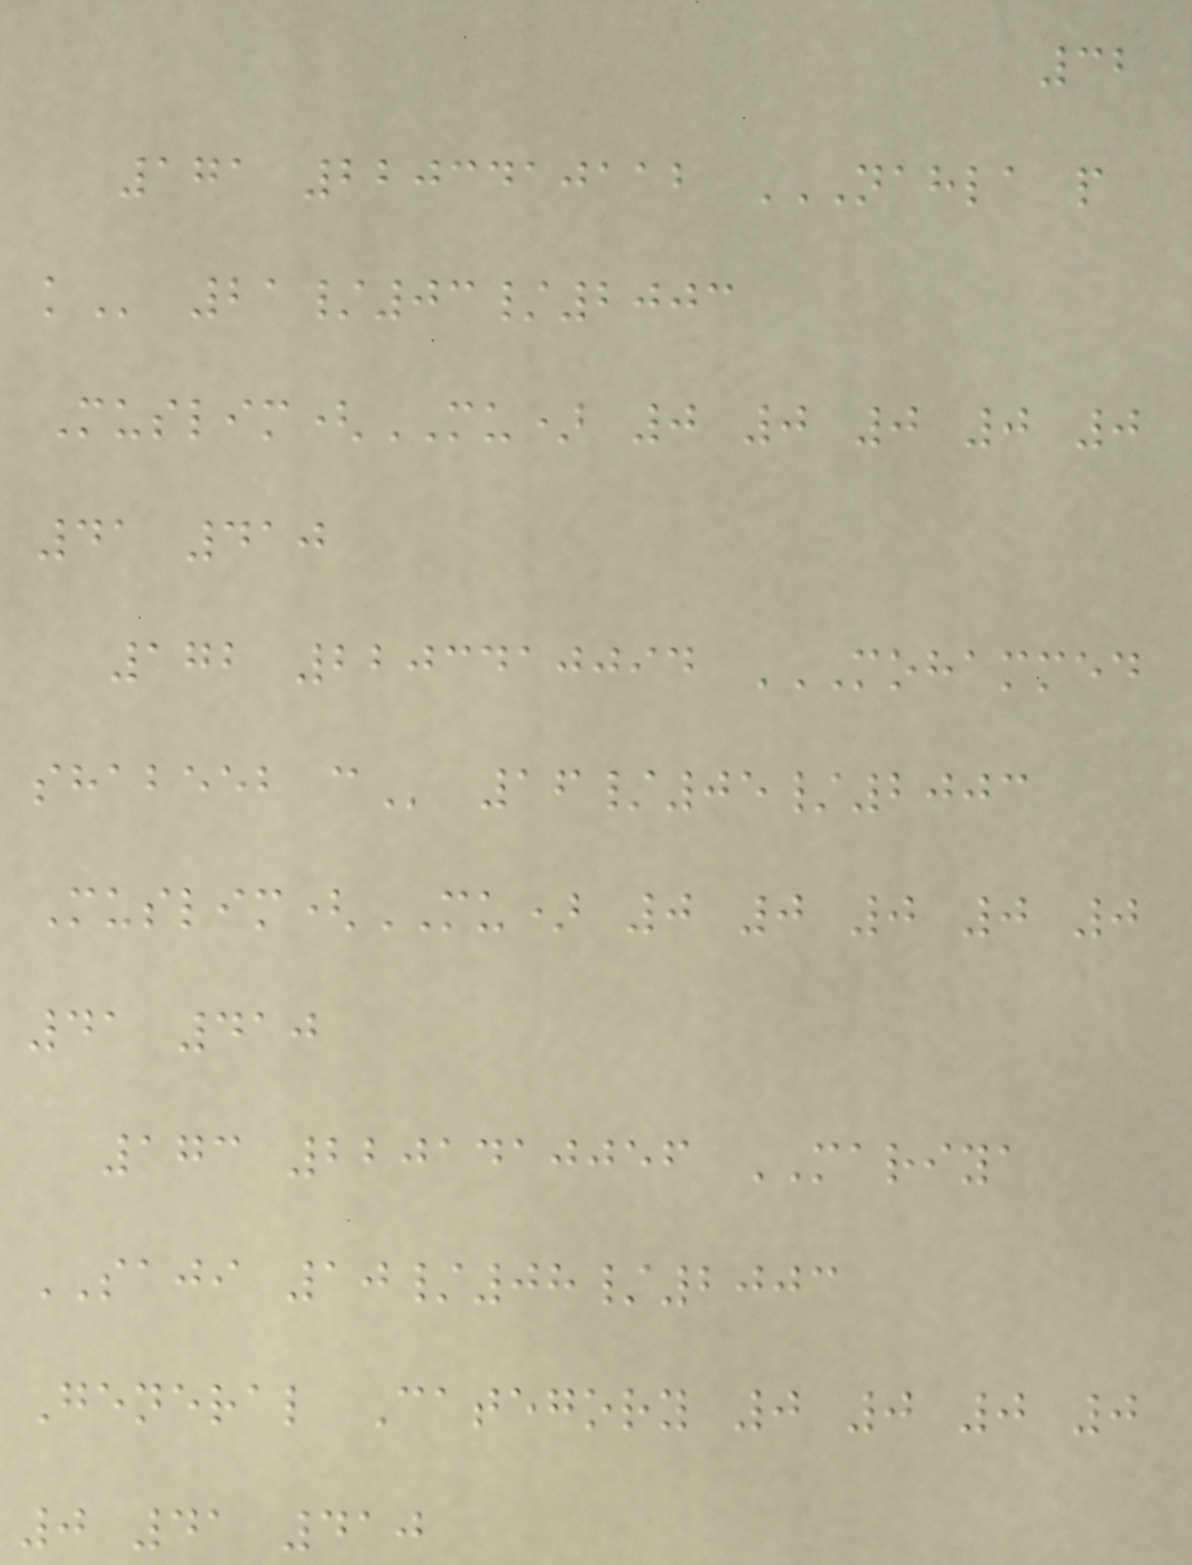32
171 2203410112 NAHLA P
K 21/03/2003
Muslim(MU) 0 0 0 0 0
41 410
172 2203410094 MOHAMMED
SHABEEB C 16/05/2003
Muslim(MU) 0 0 0 0 0
41 410
173 2201410056 MARIYA
SAJI 10/08/2003
General Category 0 0 0 0
0 41 410
